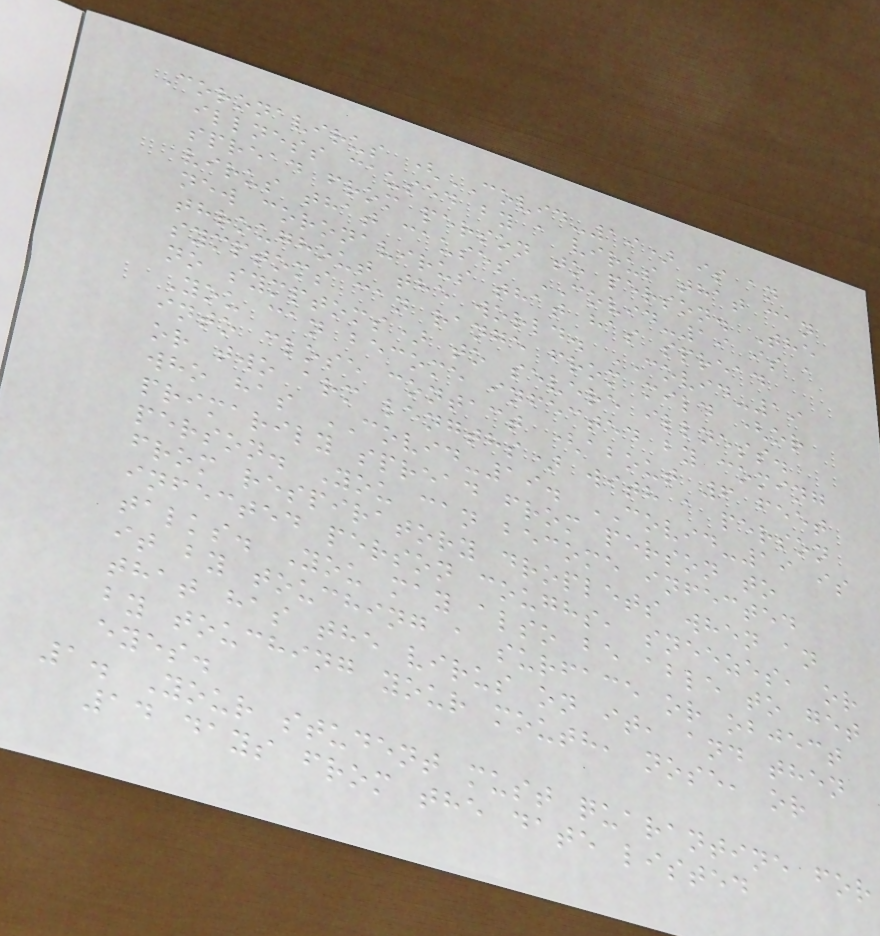Coronavirus (COVID-19) is an
illness caused by a virus that can
spread from person to person. The
virus that causes COVID-19 is a
new coronavirus that has spread
throughout the world. COVID-19
symptoms can range from mild (or
no symptoms) to severe illness.
You can become infected by coming
into close contact (about 6 feet
or two arm lengths) with a person
who has COVID-19. COVID-19 is
primarily spread from person to
person. You can become infected
from respiratory droplets when an
infected person coughs, sneezes, or
talks. You may also be able to get
it by touching a surface or object
that has the virus on it, and then
by touching your mouth, nose, or
eyes.
1. Your student must quarantine for
14 days from the date listed
